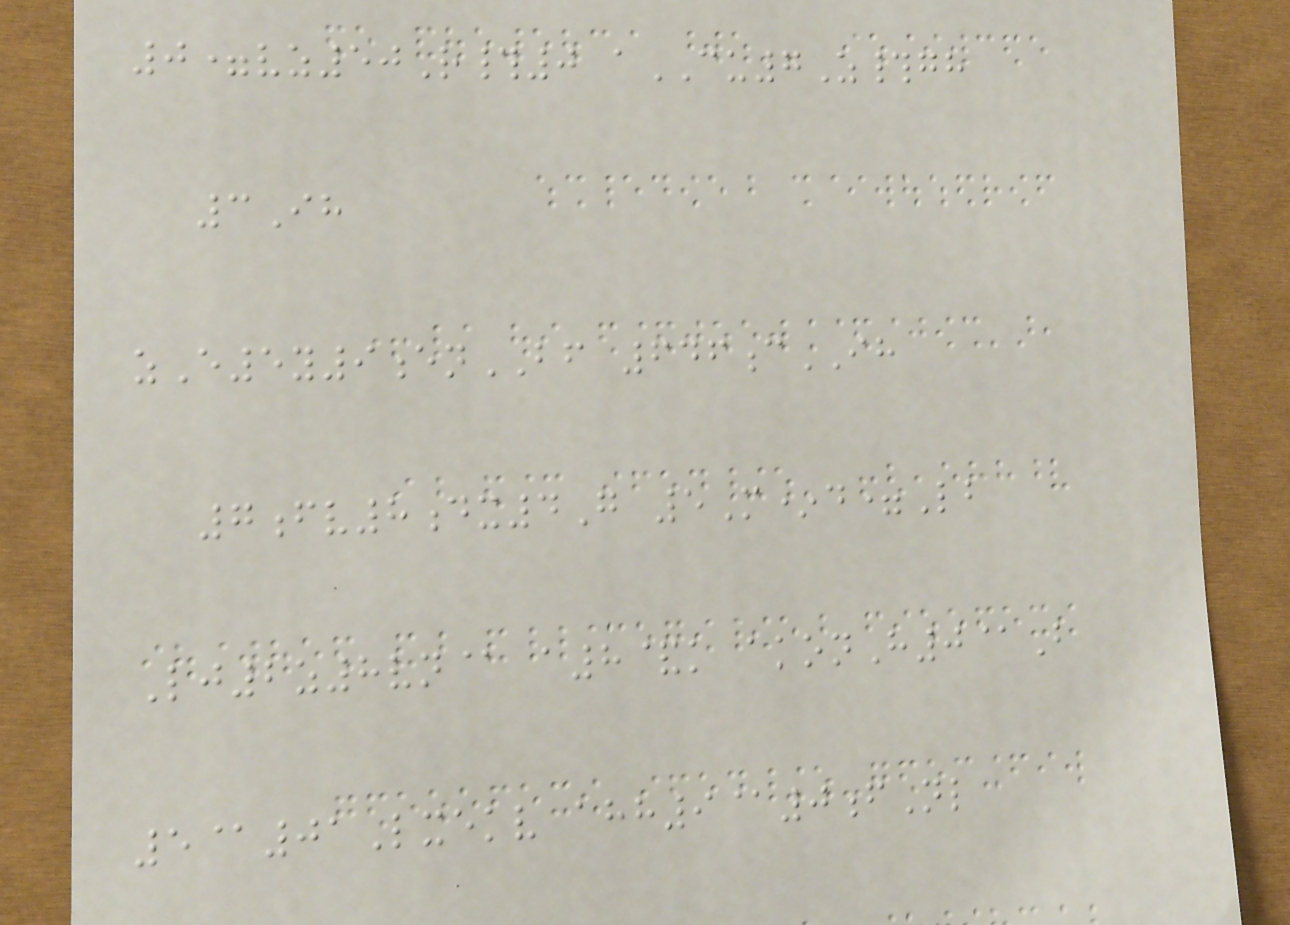0=vz50R#0 aCU7Z#gh
3Ih
zE5y9enBF 646cIH
7fv8dx4G 5M*d=Lb
Lj2z8vn@ a8&k akonH0@B
5@01Lxekv ahh9@0fNl
